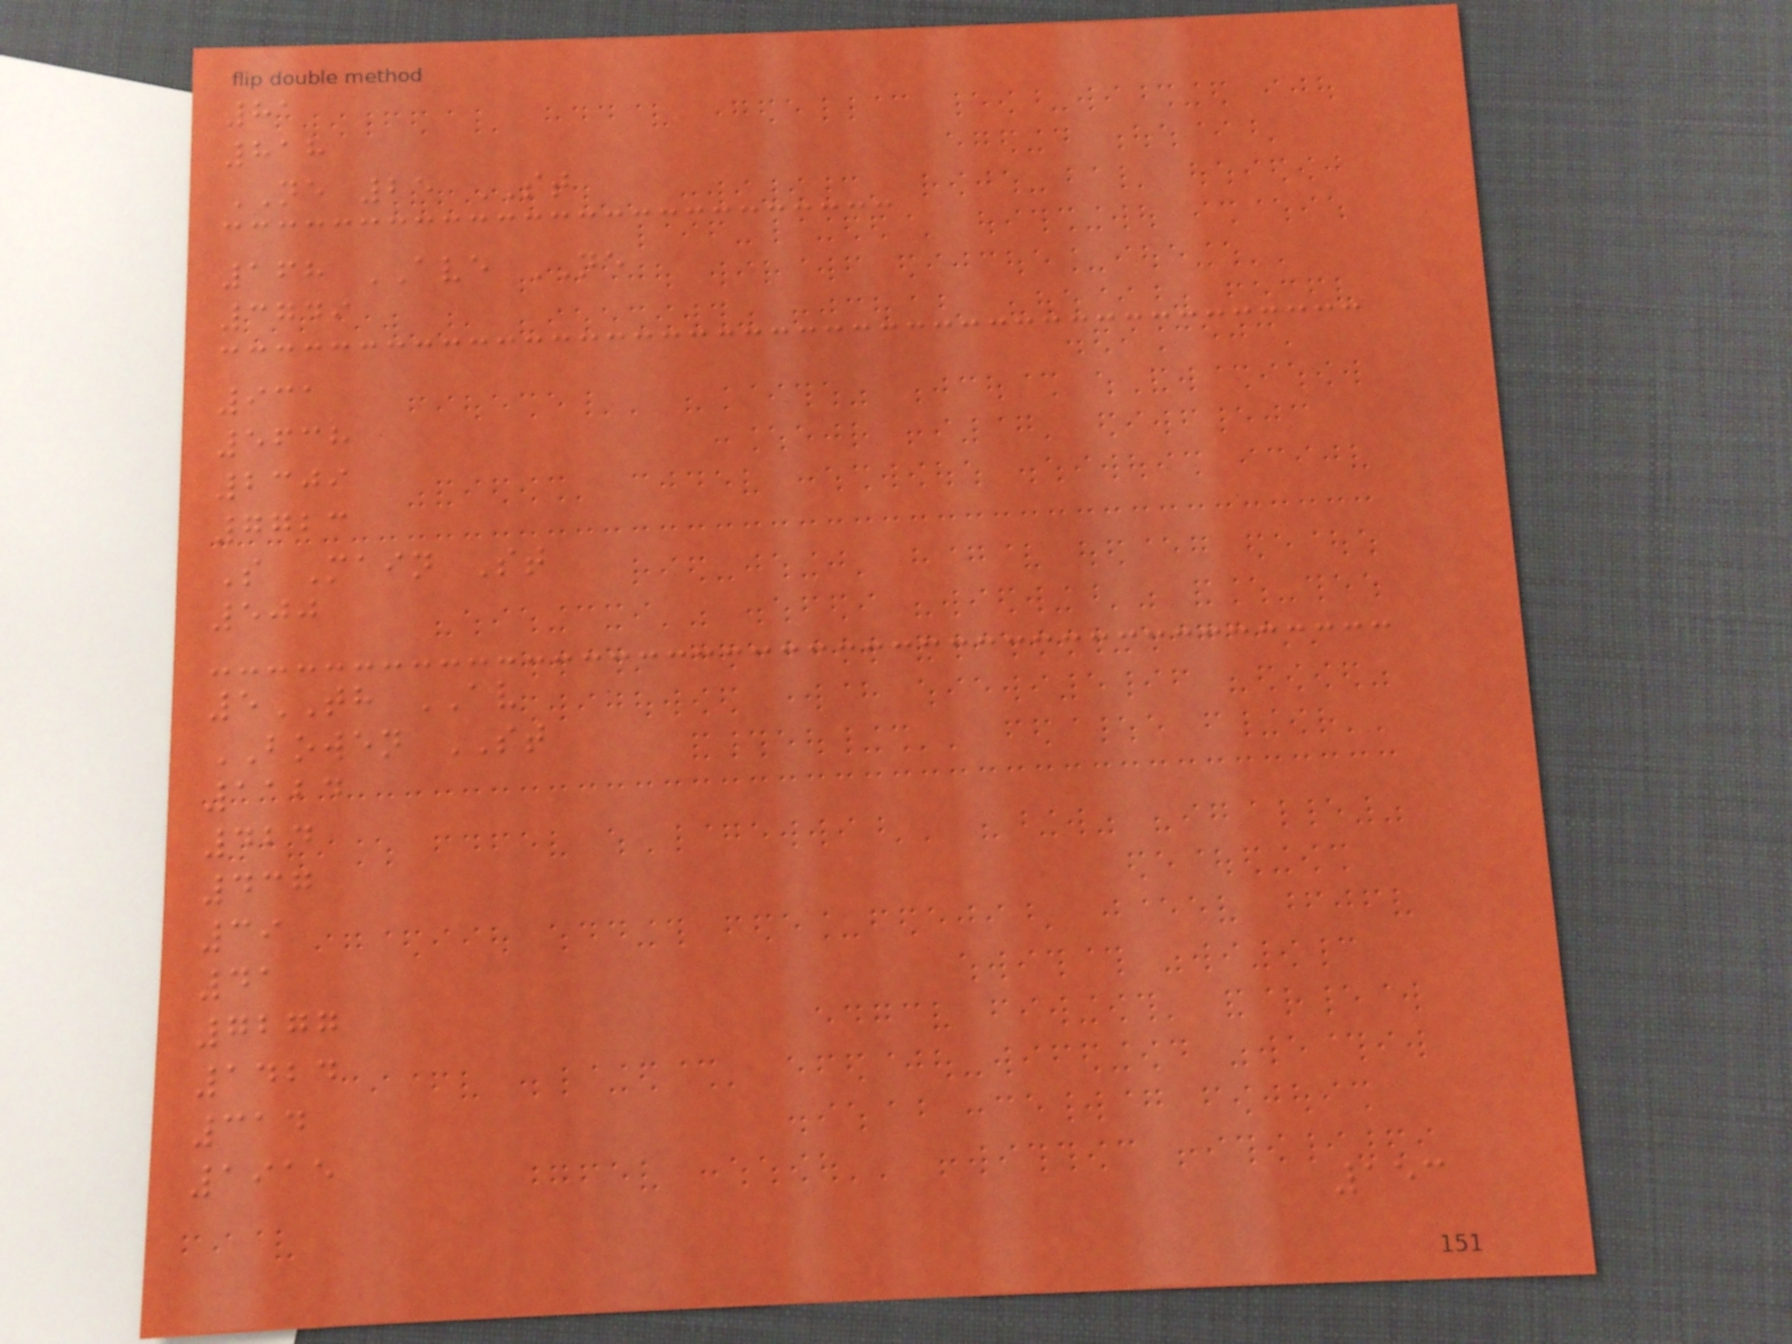81
818
NE 25 ST
168 AVE NE
3749
931
5638
2309
7723
S Main St
500
5TH AV
BOWEN ST
1124
424
437
39
41
7277
1424
314
1915
153
